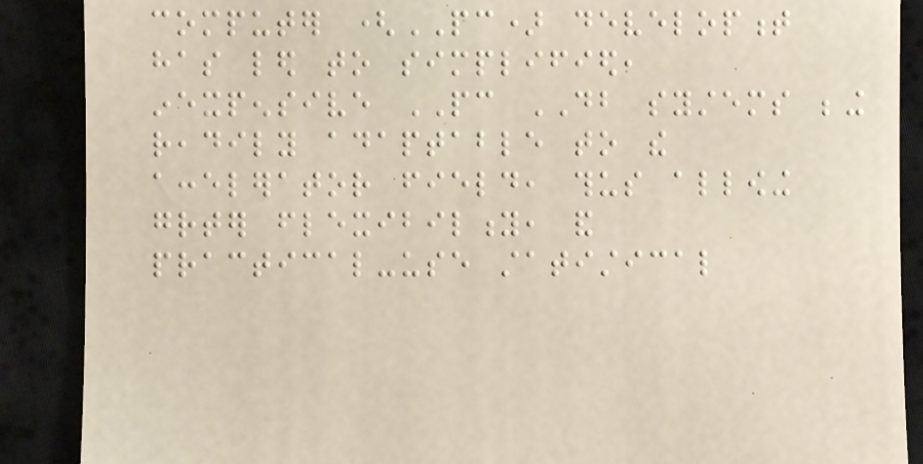computer (PC) development
has led to simplified,
inexpensive PC DB systems being
readily adaptable to the
accelerator field, thus allowing
greater flexibility, and
practical-use statistical
